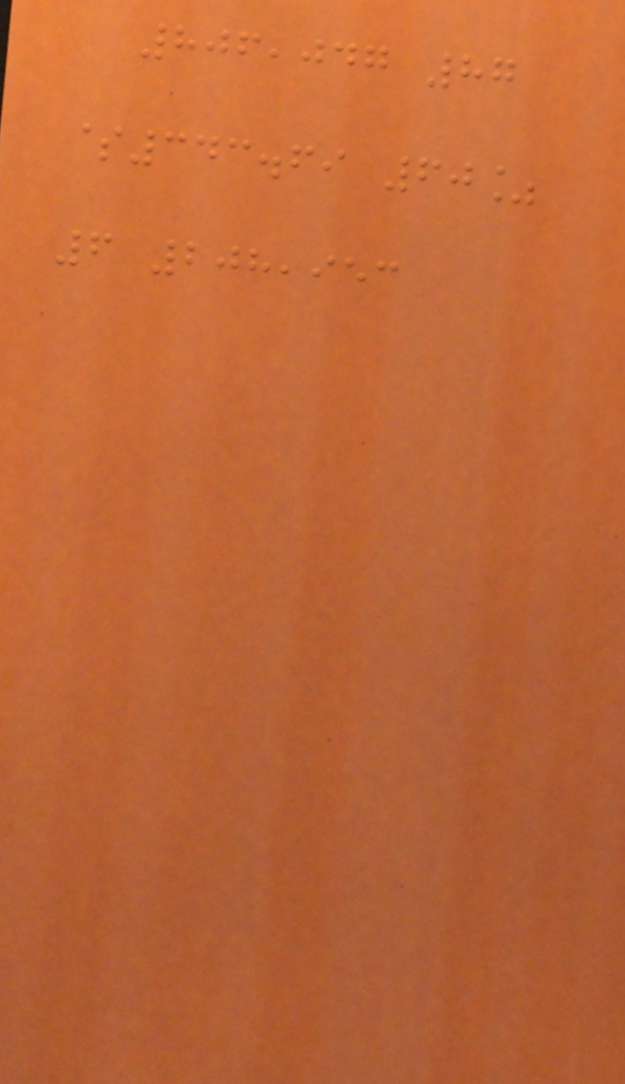806,047 87
$343.69 60%
6 208,953
